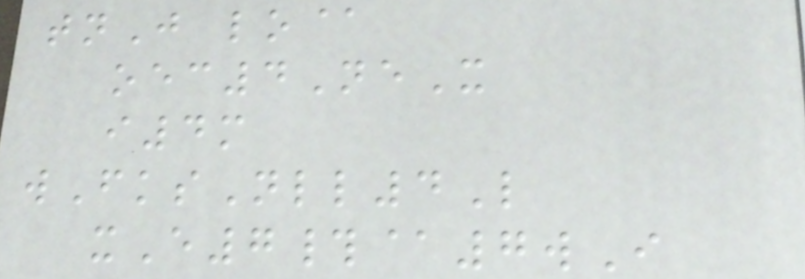tnJ lo@
oec4NeX
i4m
wFksNll4L
xE7#@7wI
